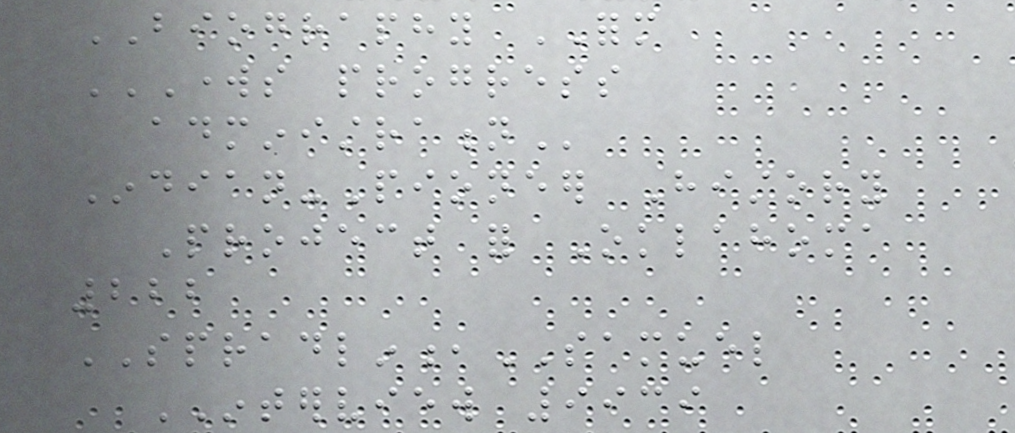BIOGRAPHY FORM
WORKS PROGRESS
ADMINISTRATION
Indian-Pioneer History
Project for Oklahoma
222
SPRADLIN,SAMUEL
INTERVIEW 9939
